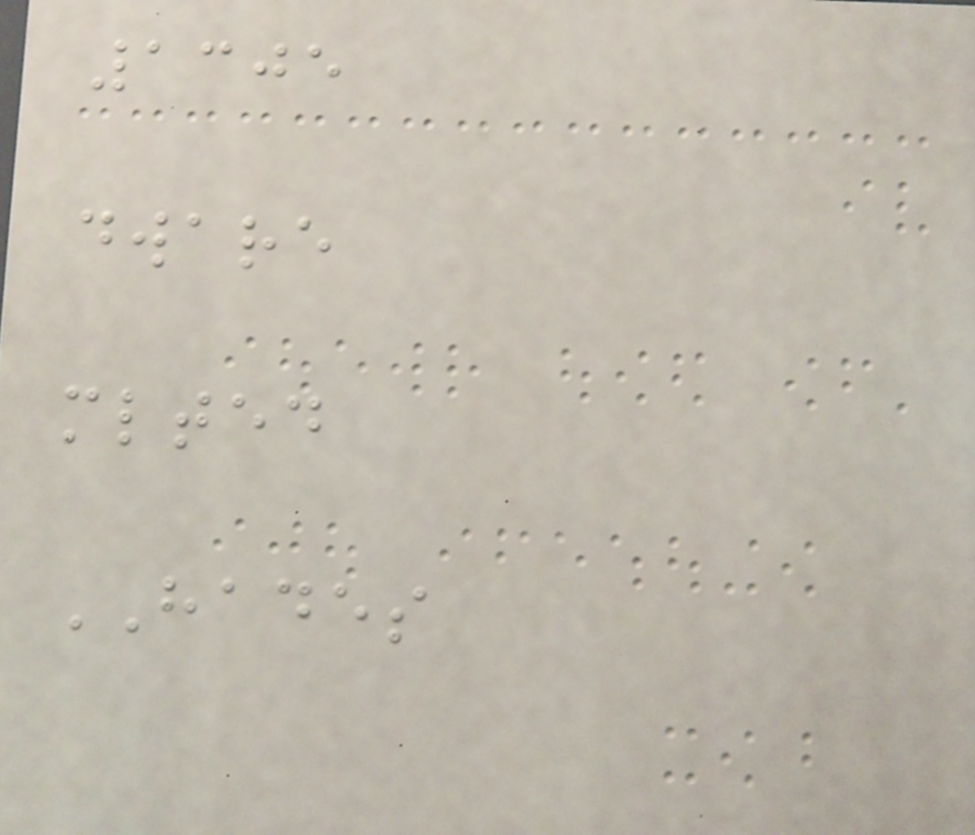1305
dware
mlted
HADES
